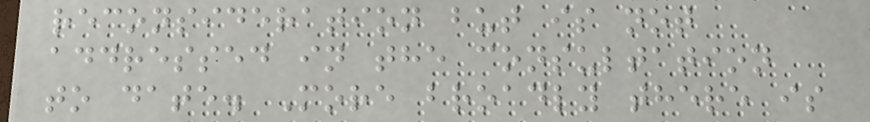reconsideration but is not
addressed in the consultation
to date. More broadly there is
